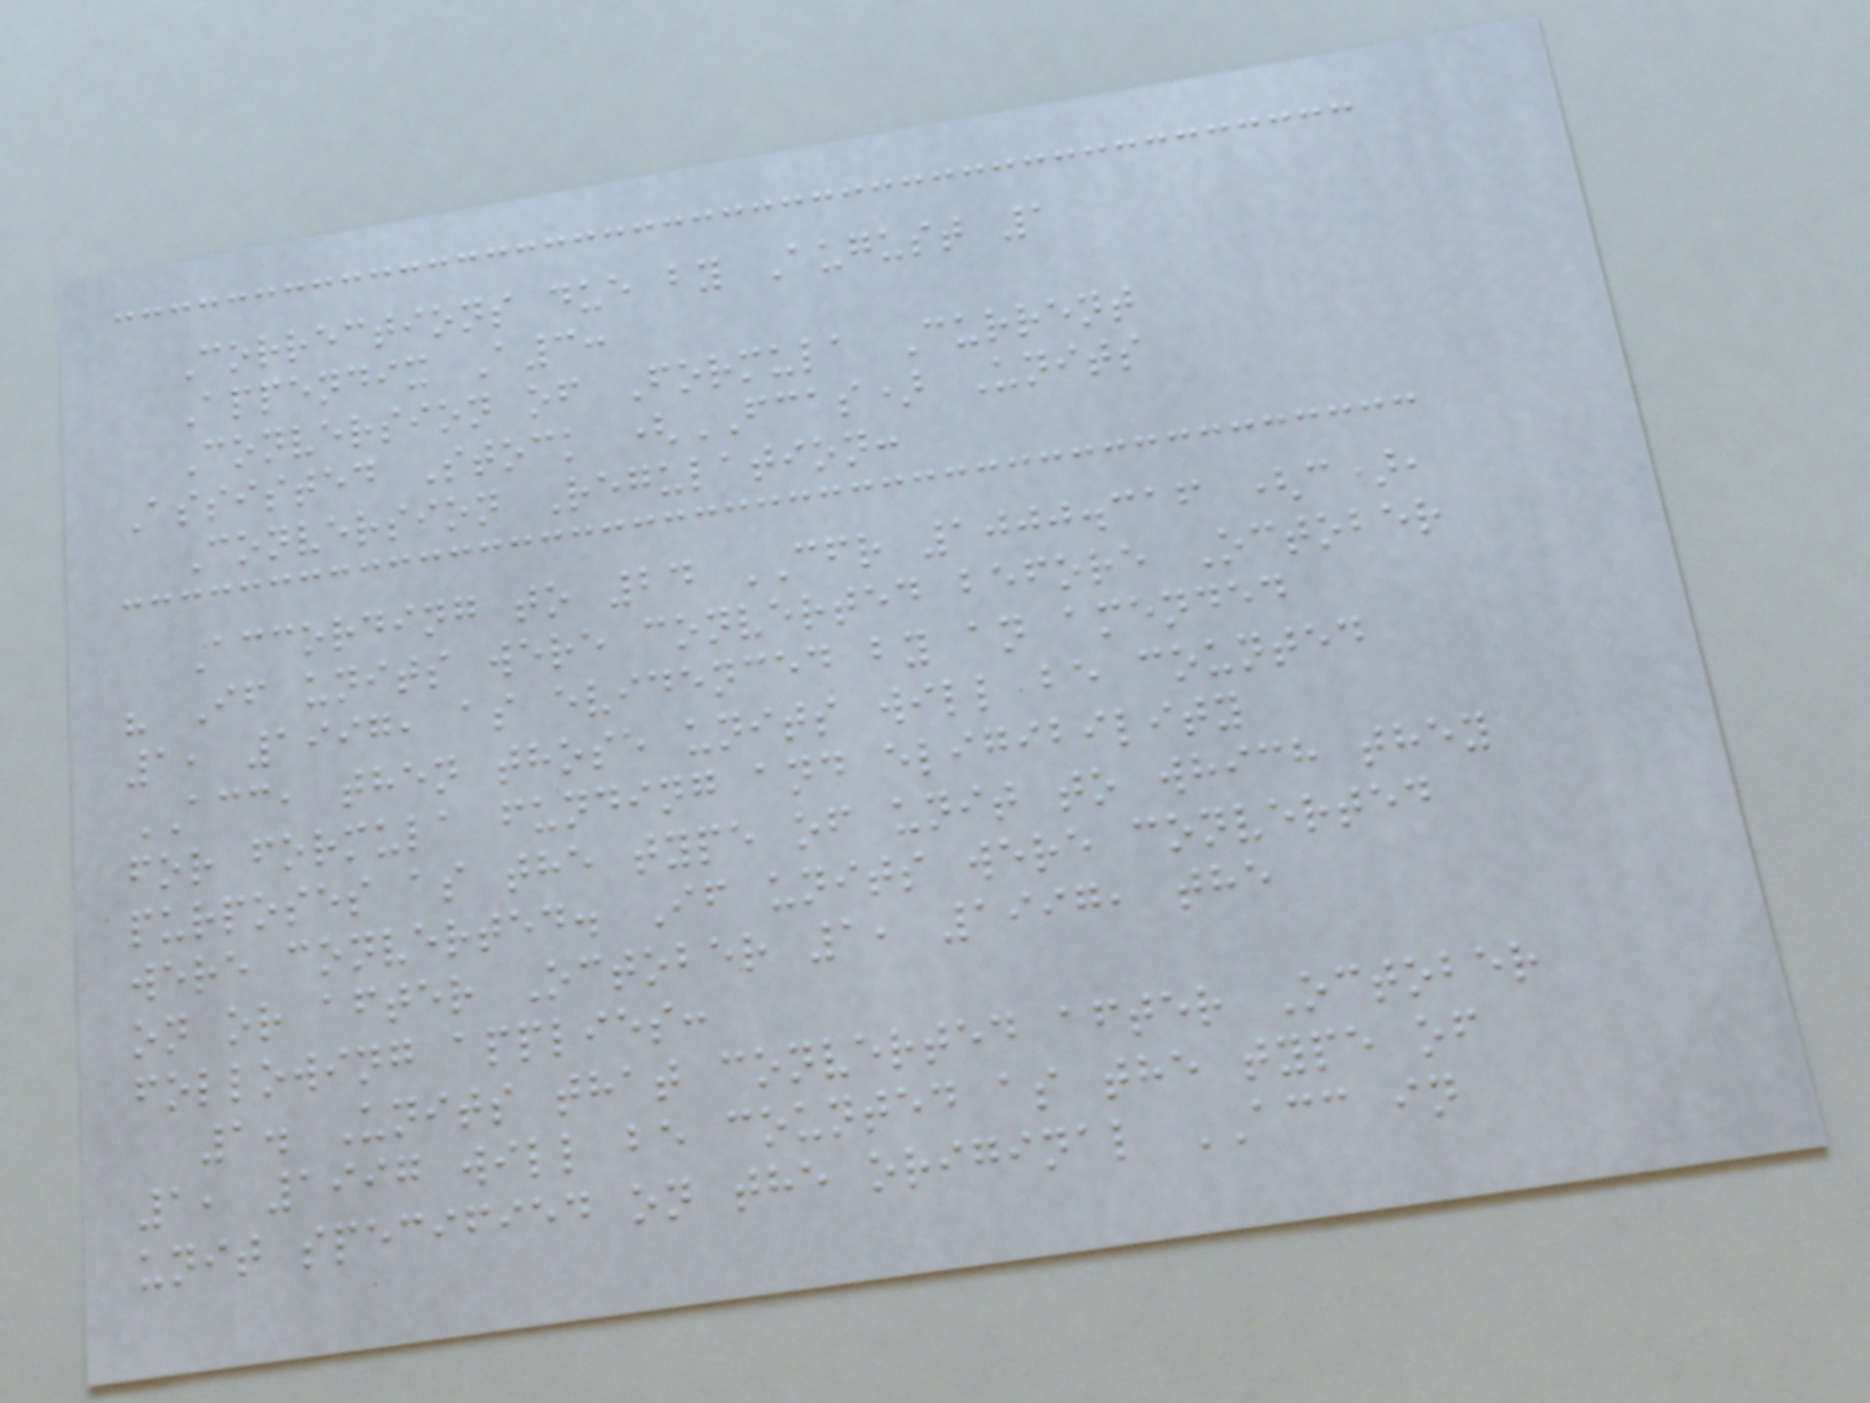Corrections due by August 1
Appendix A3:
Conversion of Formula Current
Assisted Stock (FCAS) Units
Conversion Regulation:
According to 24 CFR 1000.316 (c),
" If units were converted before October
1, 1997, as evidenced by an amended
ACC, then those units will be counted
for formula funding and eligibility
purposes as the type of unit to which they
were converted. If units were converted
on or after October 1, 1997, the
following applies:
1. Units that converted after October
1, 1997 will be counted as the type of
unit specified on the original ACC in
